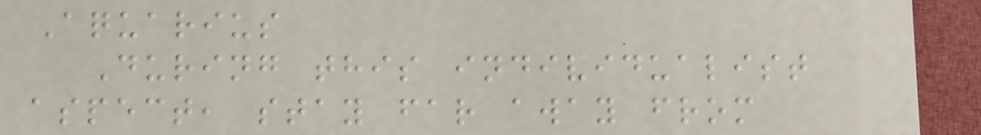Aquarius
During this individualist
aspect, stay far away from
